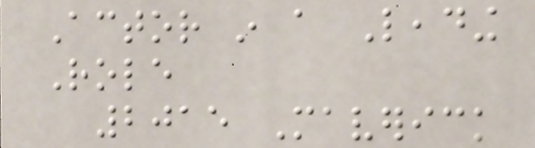Actor in a Leading
Role
2015 Maverick
